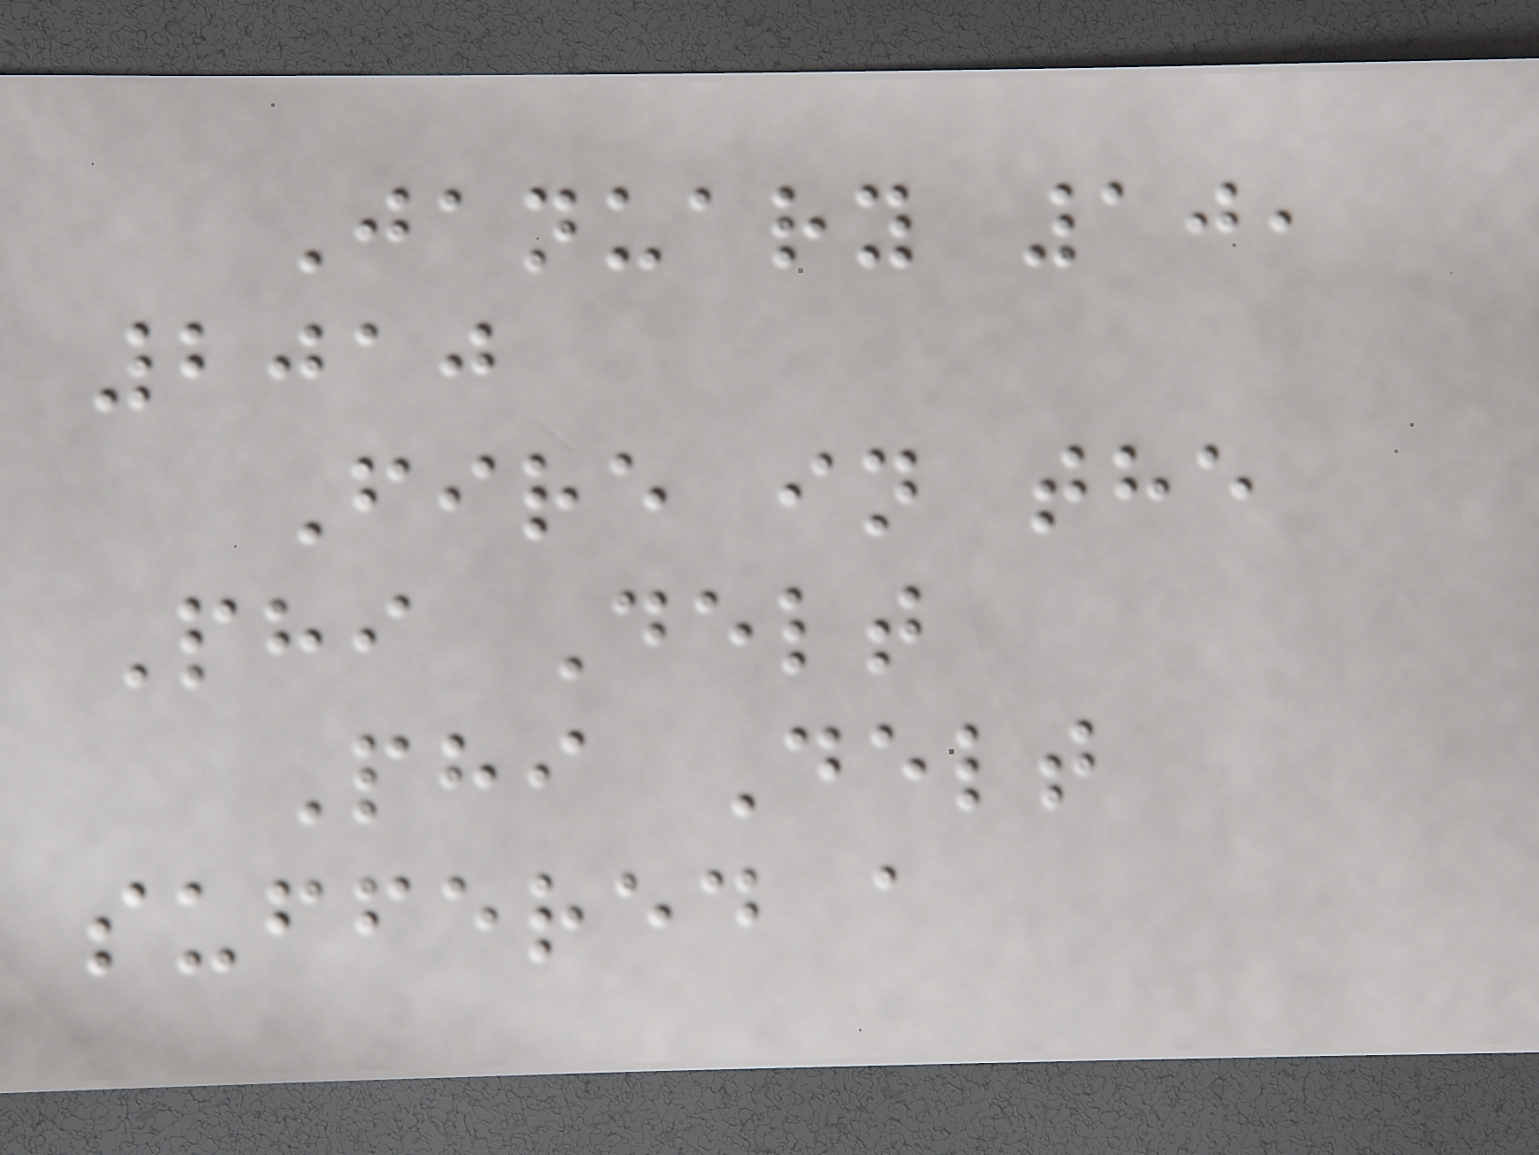January 10,
2010
Fire in the
Phi Delt
Phi Delt
suffered a
